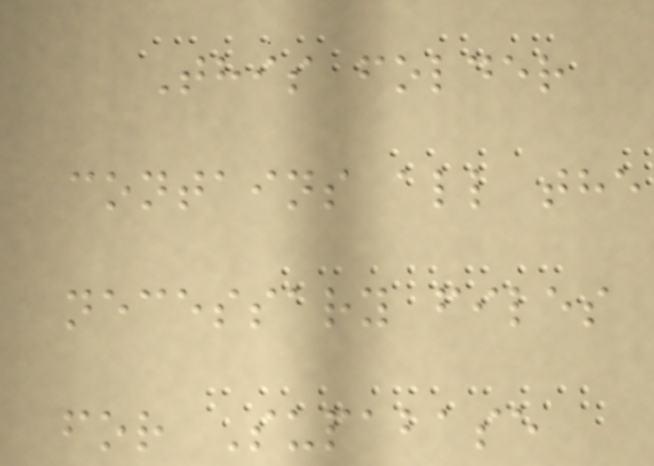This folder
contains all the
necessary files
for Supabase
